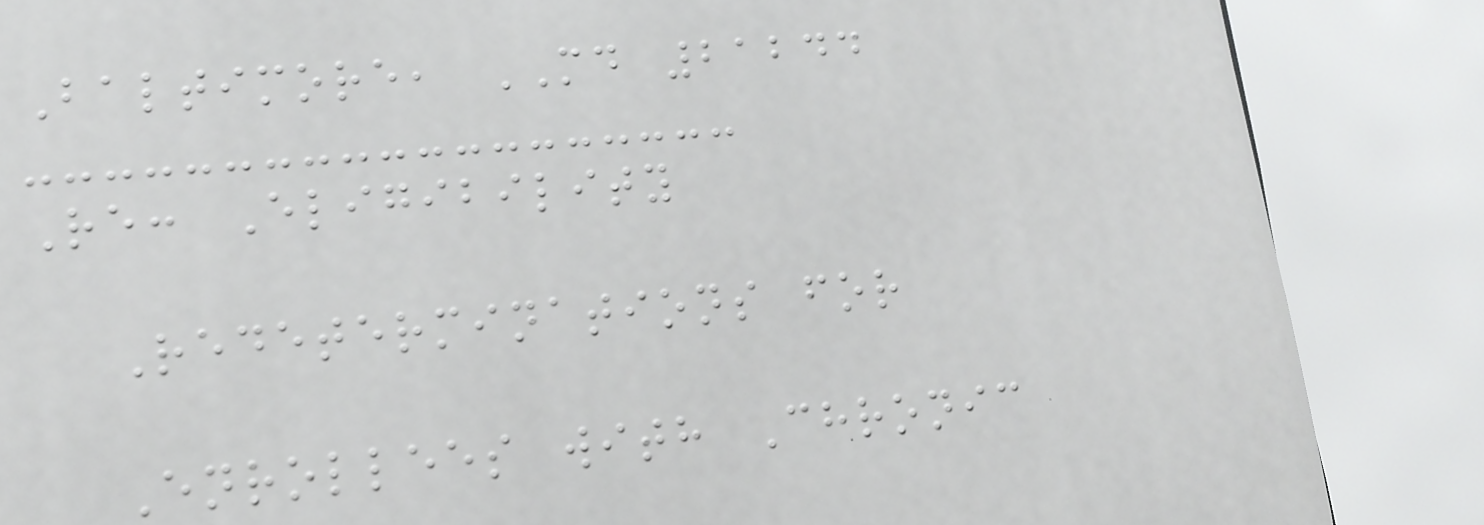Baltimore, MD 21244
Re: Eligibility
Redeterminations for
Enrollees with Chronic
